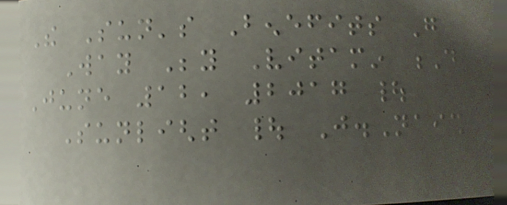The Sun's Benefits Go
Way Beyond Vitamin D
June 12, 2017 |
Sunlight | J.Naish
